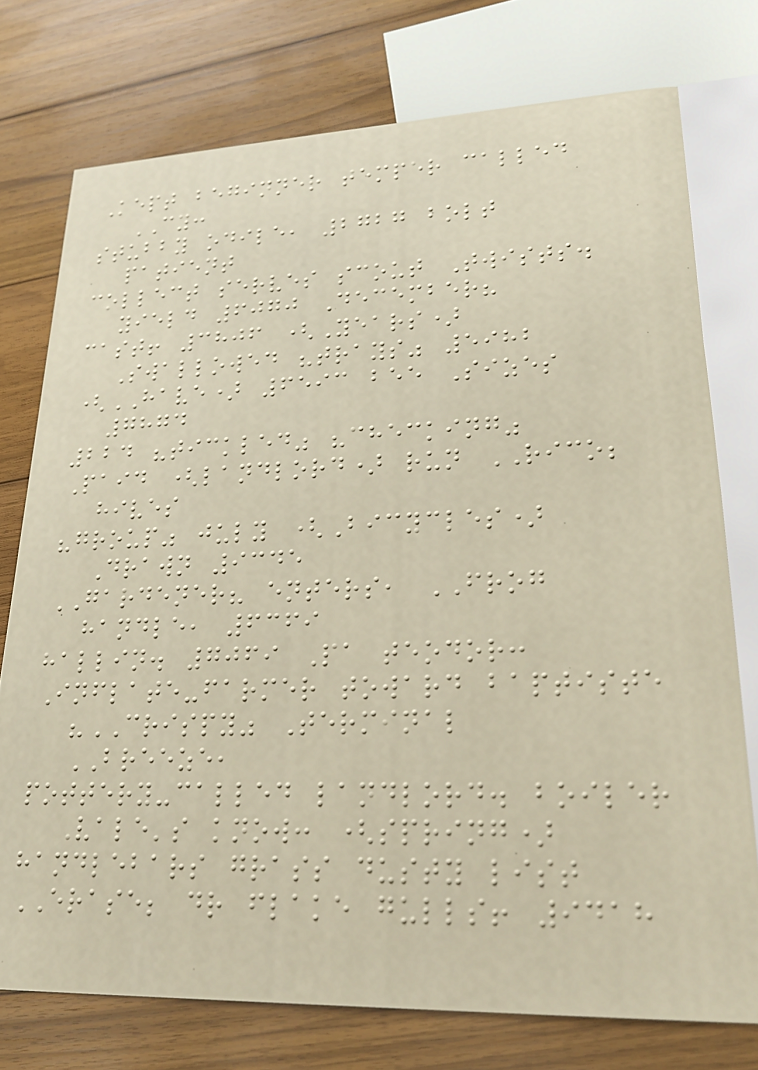Kept beginner temper called
CY:
stubby odile, 2727 bolt
patient
collect serves scout Twists.
yield 6070 December?
cast! 3806 (Years)
Swallowed "trays" 5982
(HAVE) 6593 bee Sizes
7874
224 "tickled" "checking"
Paid (landlord) run RICO;
hives
"group" july (Bicycles)
Drawn 9345
GARDENER? enters, FROG
handle, 6369
hallin. 7069 Pa teodor:
Inflate-farmer toward baptiste
"CRISPY" Terminal
BREEZE,
pottery-called landlord. boiler
Vale's know: (spring)
handlebars grass dusty list
ERASE; dr flake gulls! 9418
